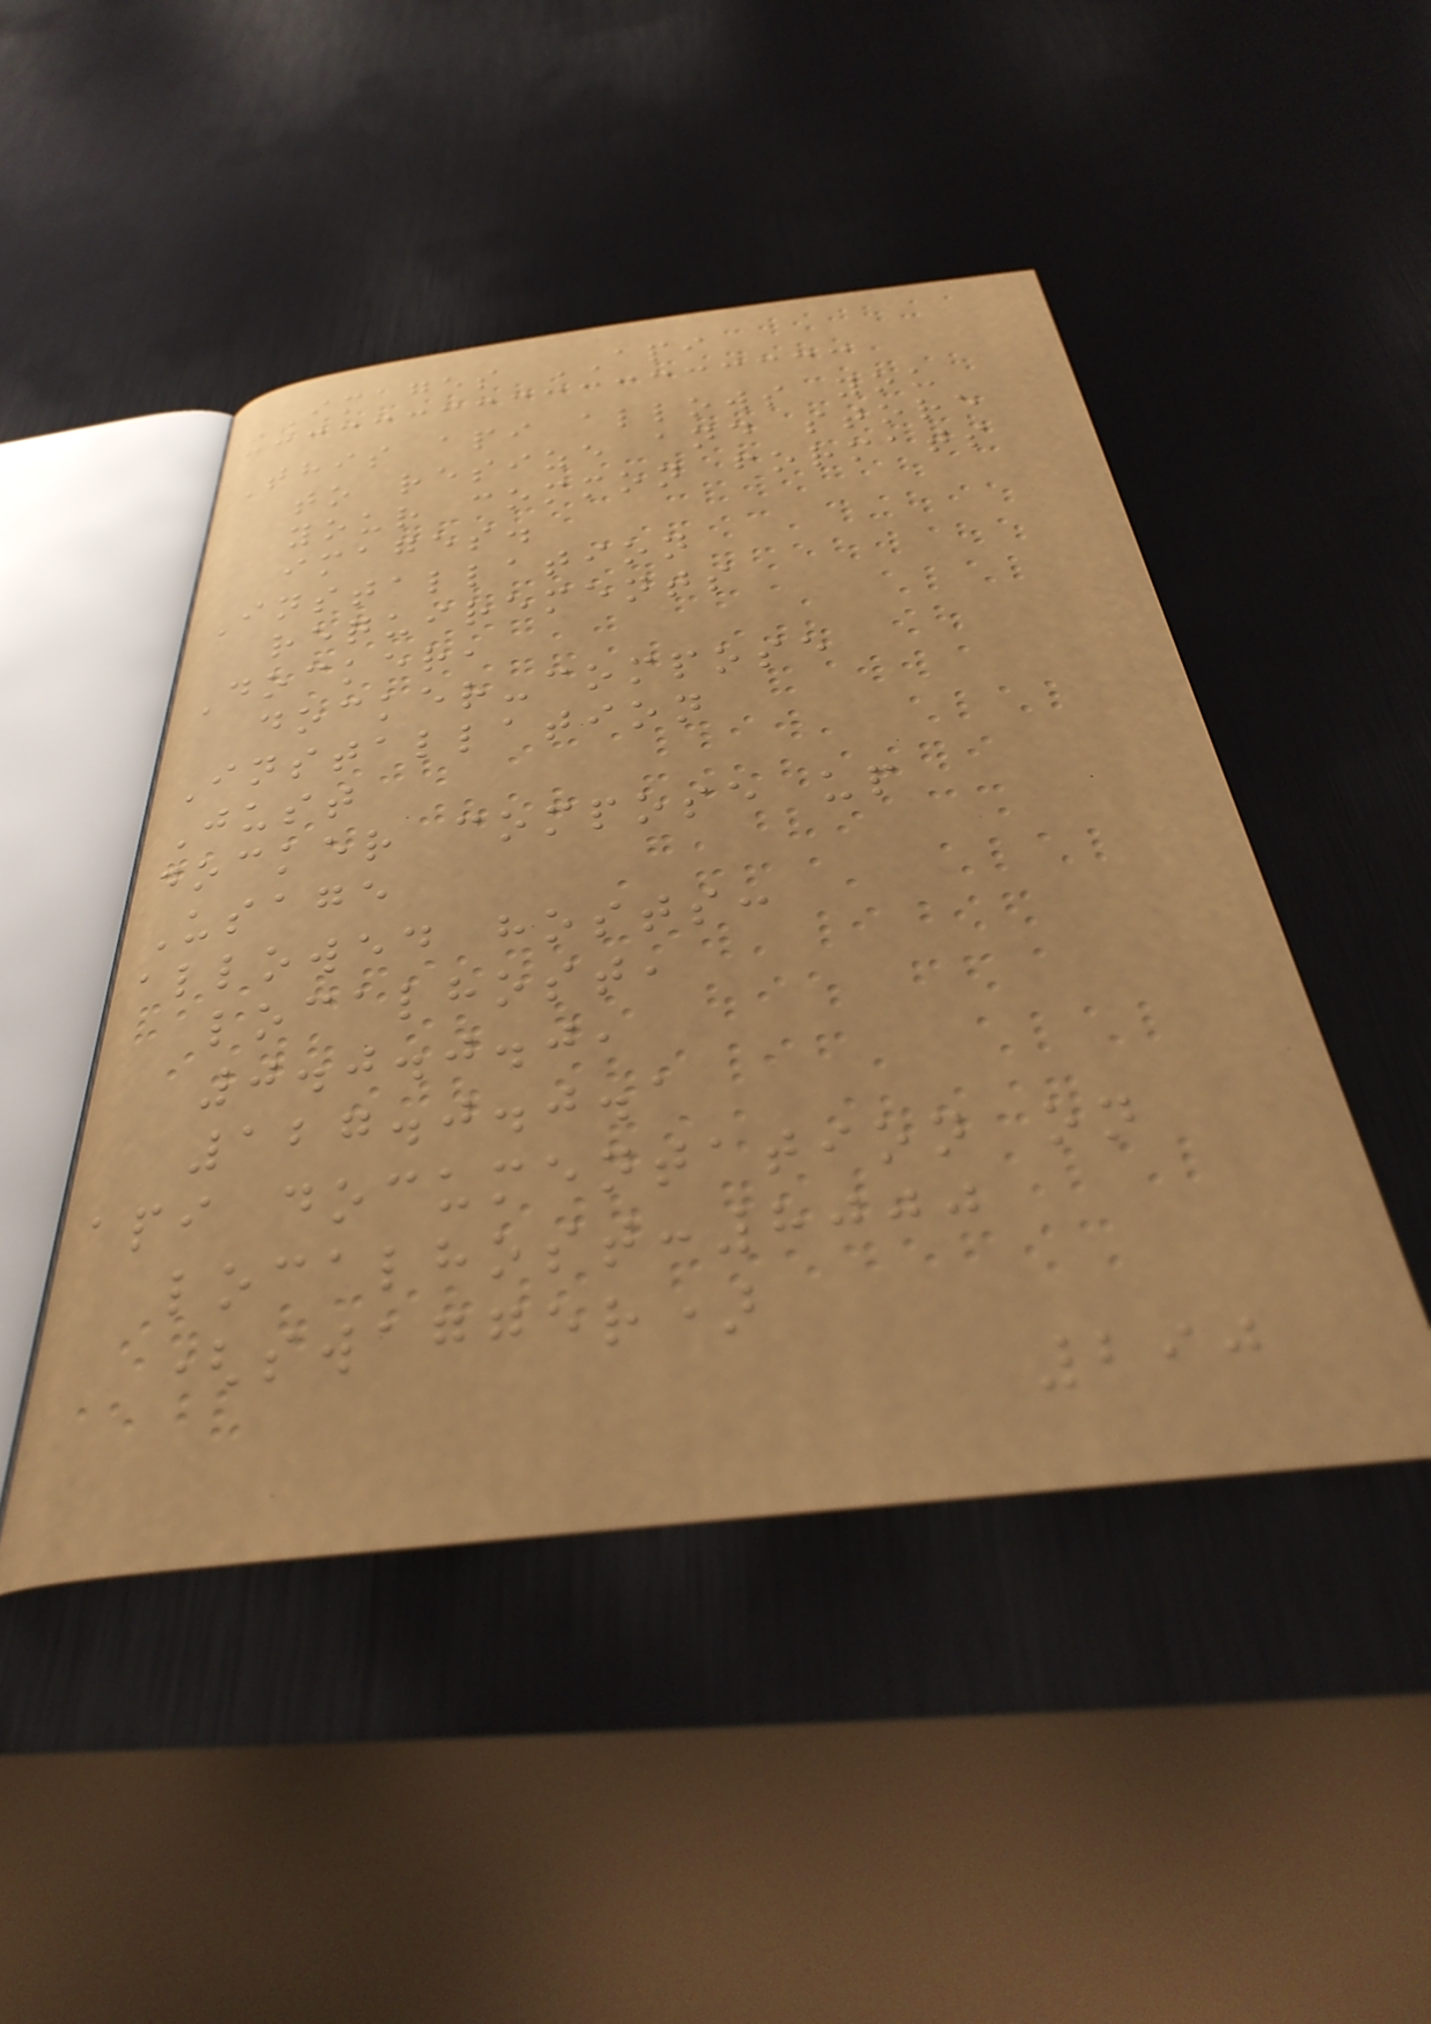IMAGES API
This api allows you
to resize and store
your common formats
images.
Installation
requirements
Docker,
docker-compose
Installation
Just
docker compose up
Usage
allowed hosts:
localhost,
0.0.0.0,
127.0.0.1
api documentation on
localhost:8000
(swagger)
290
